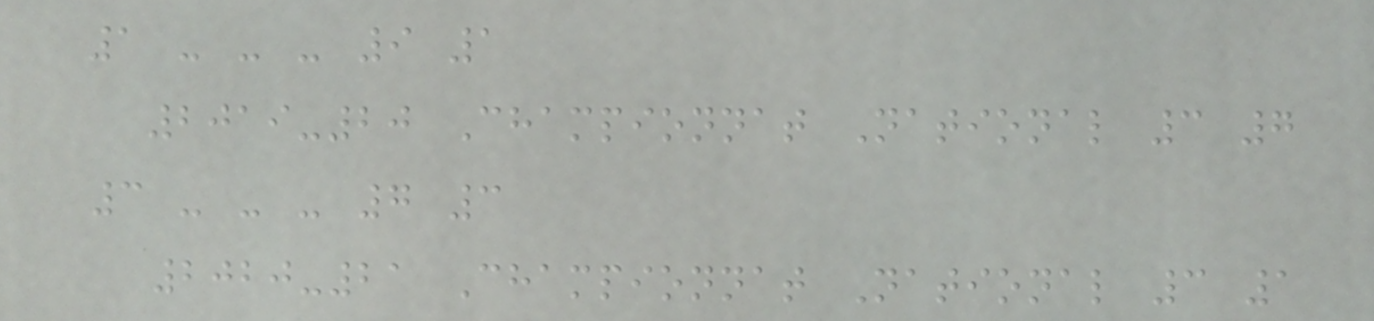1 - - - 9 1
2019-20 Championnat National 3 7
3 - - - 7 3
2020-21 Championnat National 3 1
